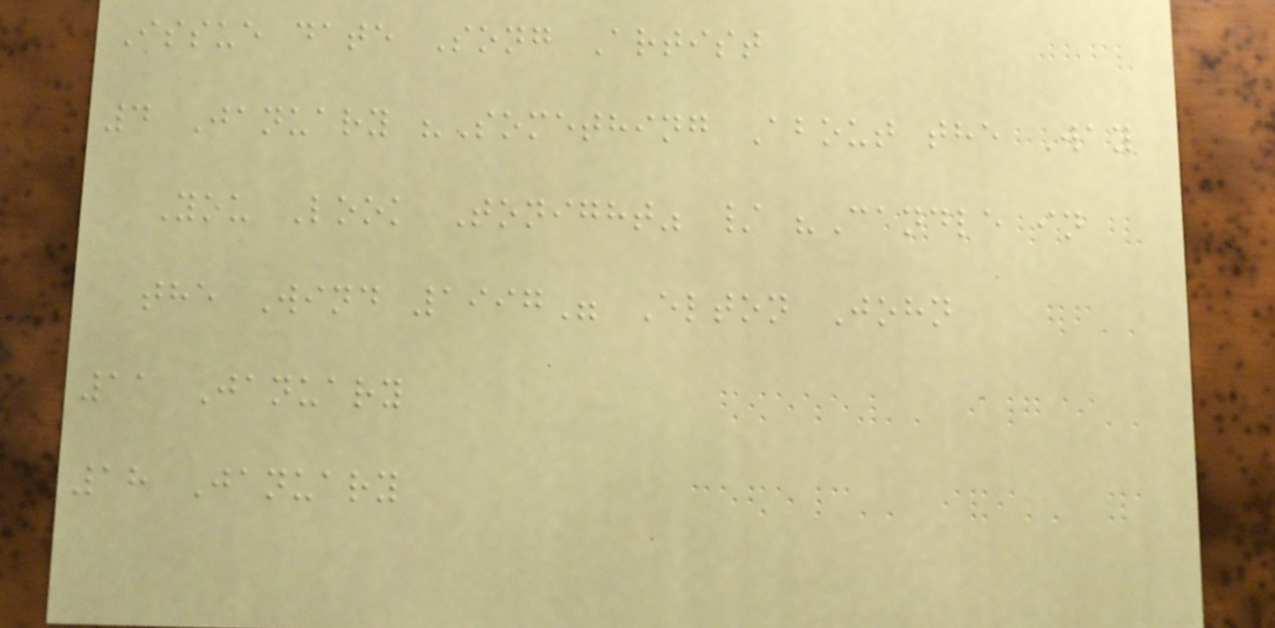Issue date Song Artist
4 January "Something About the Way
You Look Tonight" / "Candle in
the Wind 1997" Elton John
11 January
18 January
